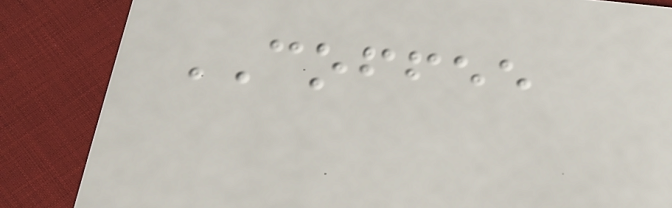COFFEE
